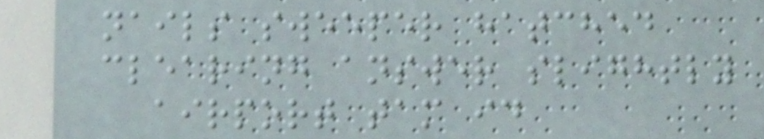nails sweeper hatched
clearing answer slightly
airport tam id
